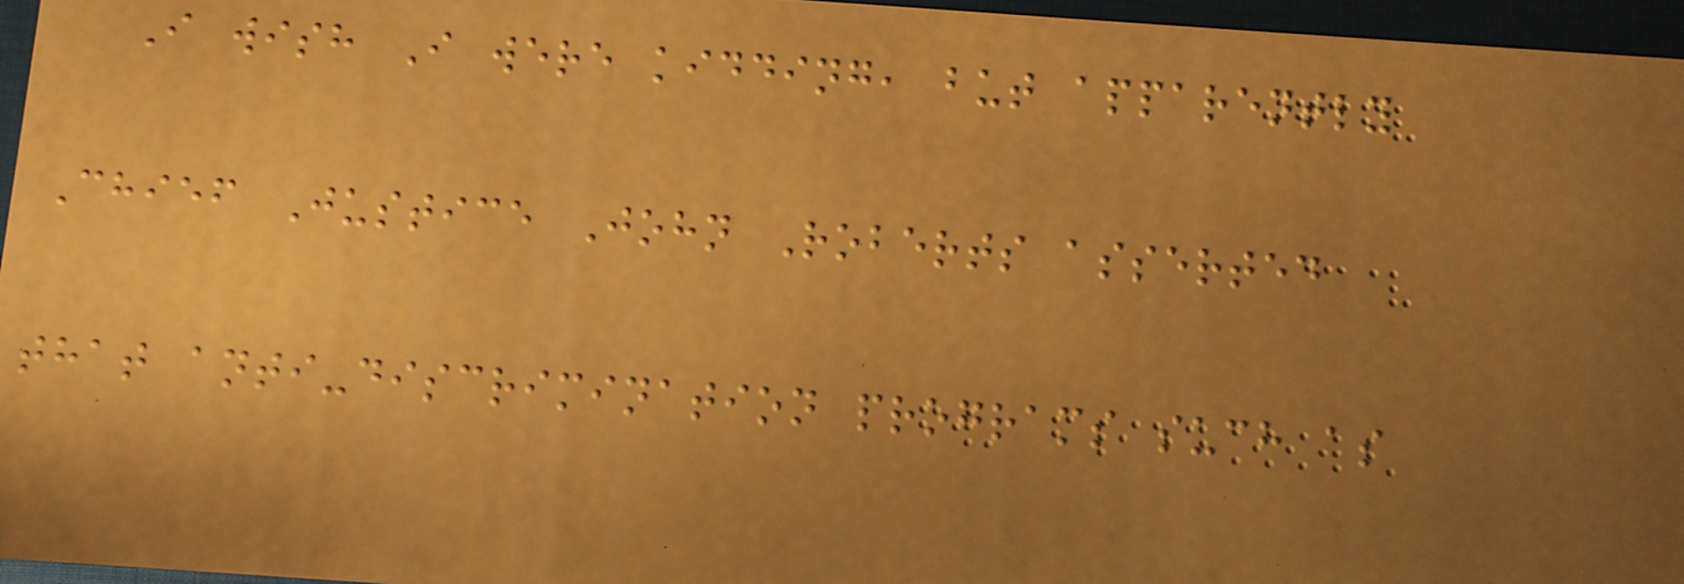I wish I were kidding, but apparently
Chief Justice John Roberts asserted
that anti-discrimination programs such as
